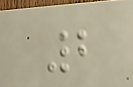2
